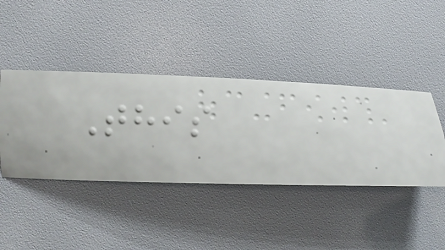This
